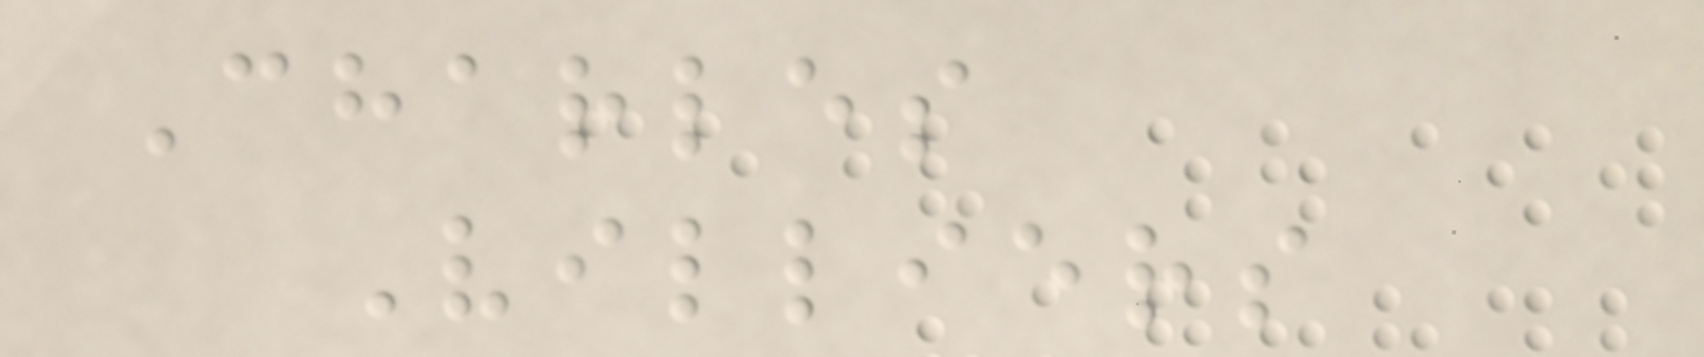Charles
Villiers
